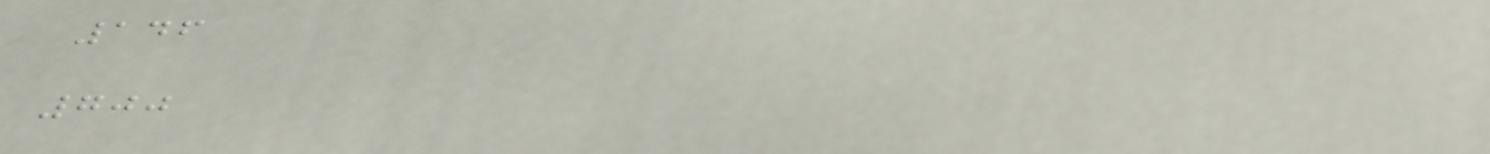146
700
